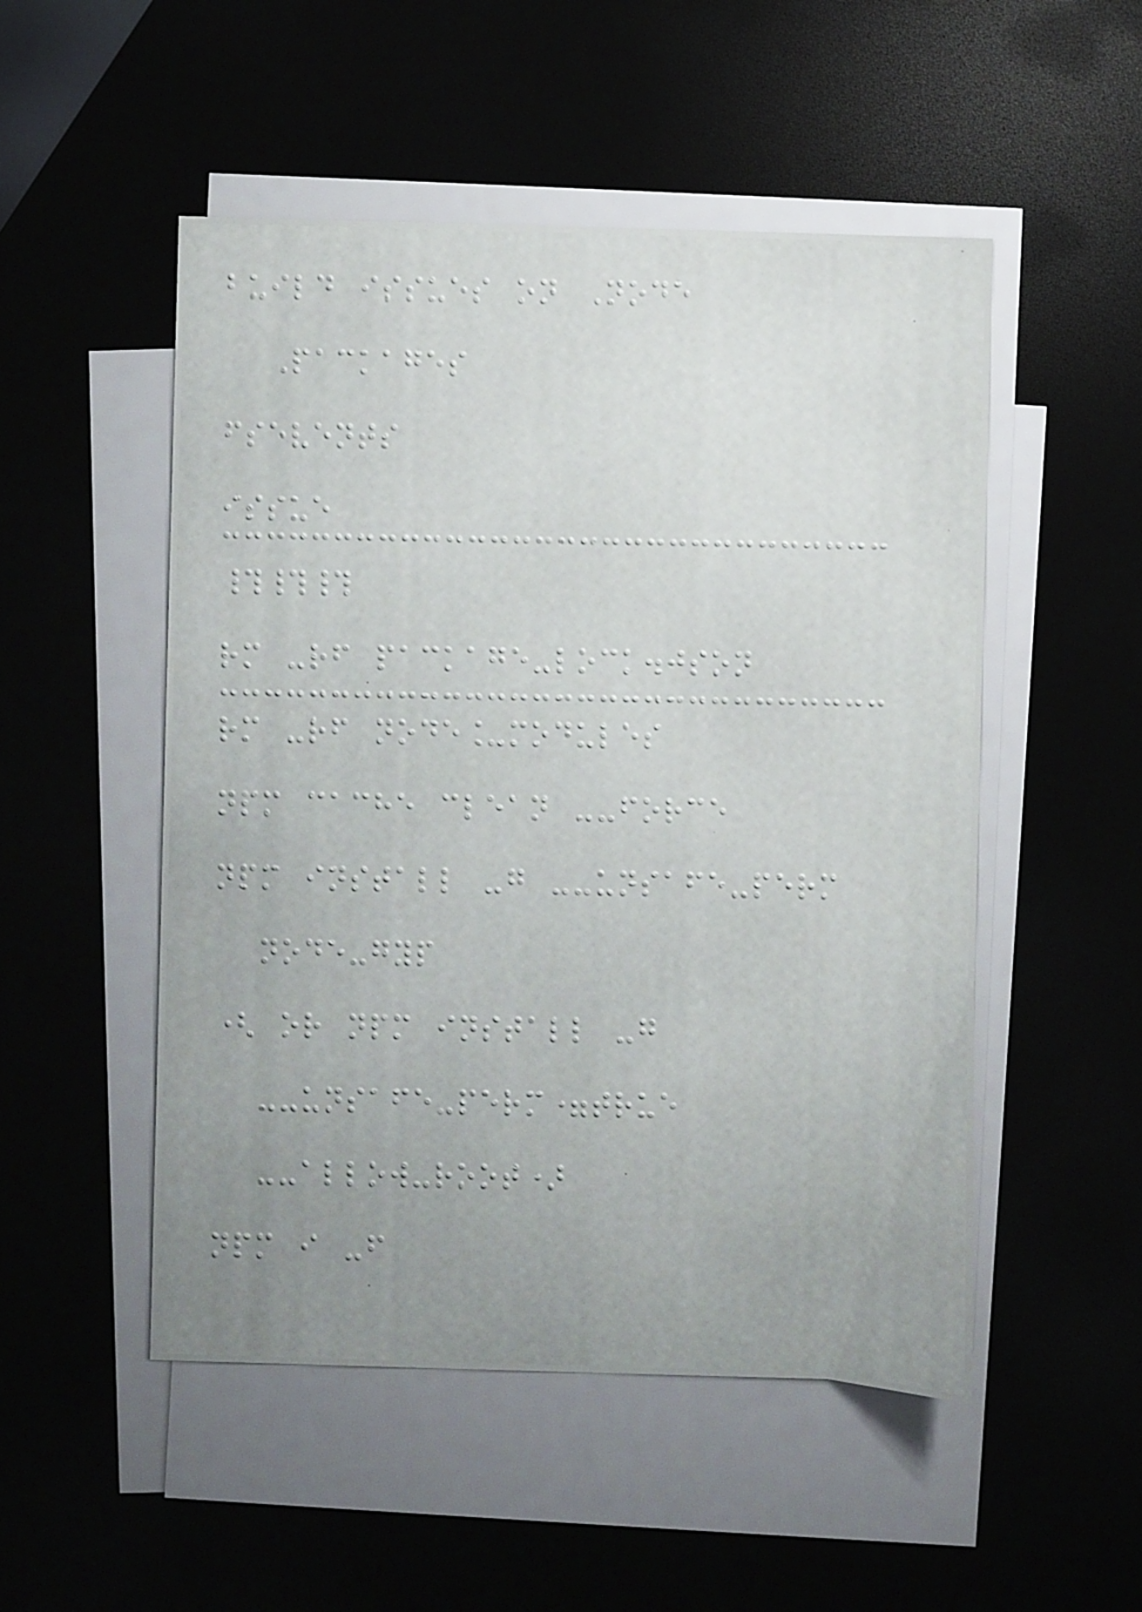build issues on Node
Packages
fsevents
issue
###
rm -rf package-lock.json
rm -rf node_modules
npm cache clean --force
npm install -g --unsafe-perm
node-gyp
( or npm install -g
--unsafe-perm=true
--allow-root)
npm i -f
